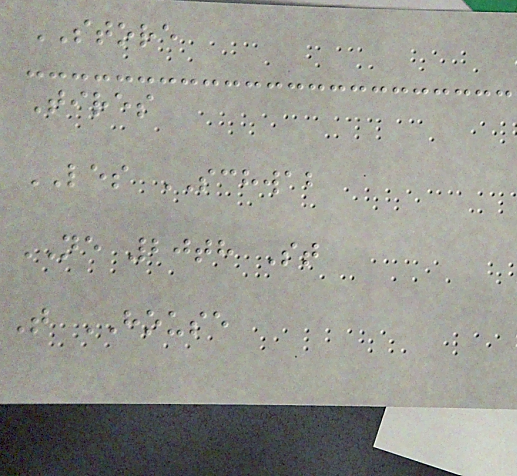STORE
Tires
LES SCHWAB
NE 20th St
T HOUSE
